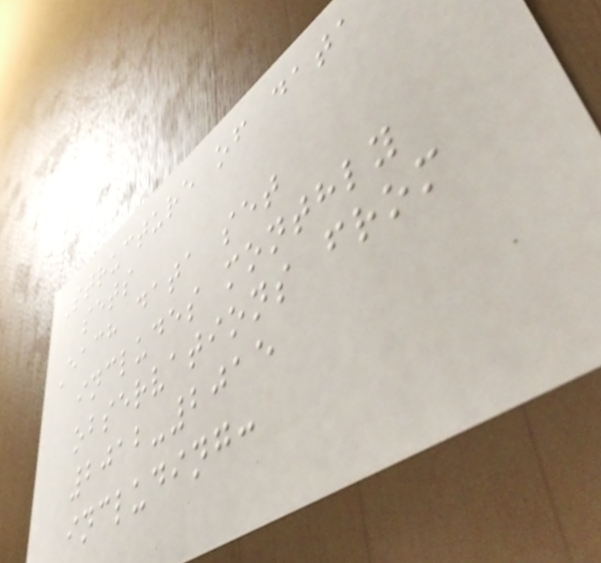Structure of data
sets
Each data set
includes monthly
observations from
2012-2015
including:
